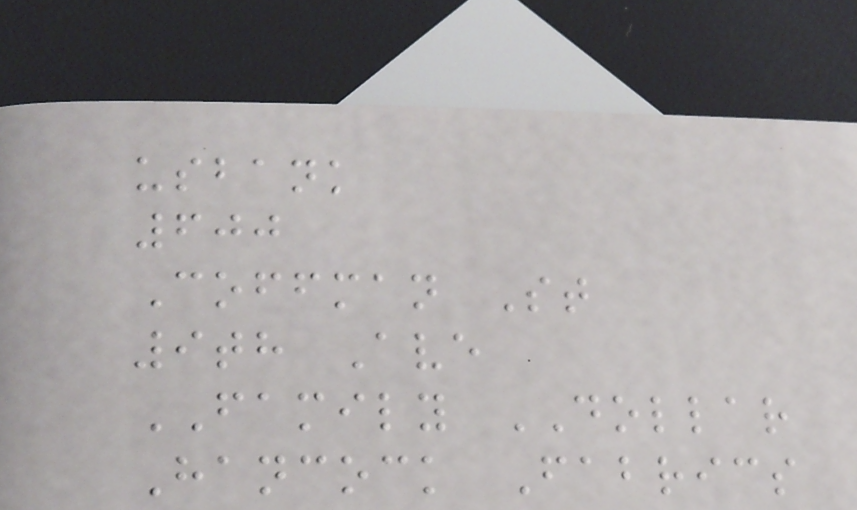usbank
600
Coffman St
9th Ave
FAMILY DOLLAR
Hancock Fabrics
